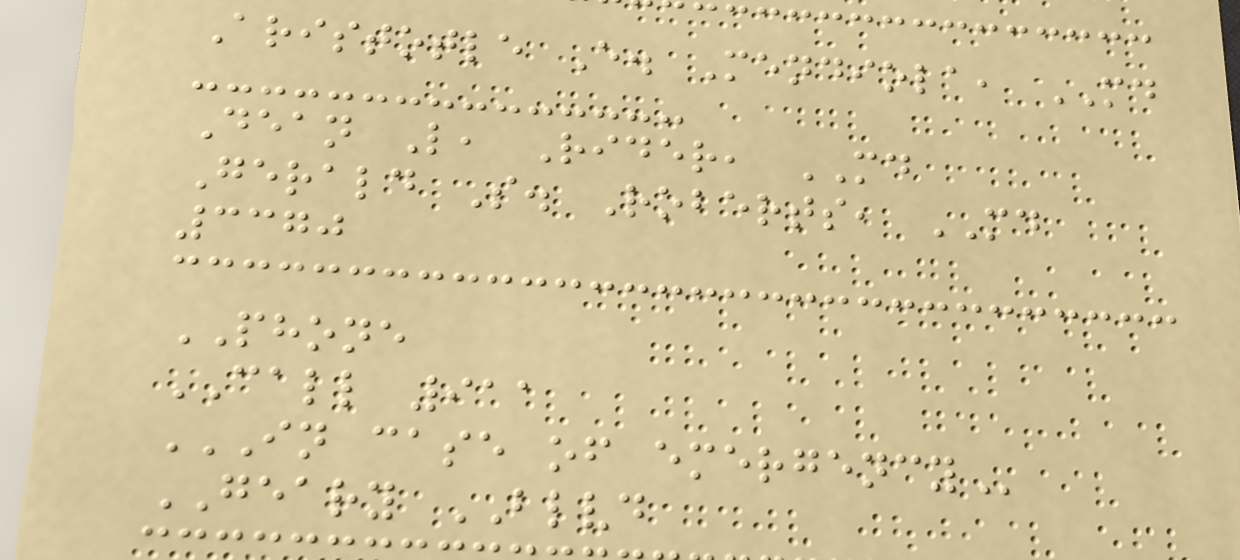Aristotle E. Mendiola, MD
Dean L, Rider, MD
Gerald S. Roberts, MD
3370
PHONE
CALL 911
IN CASE OF EMERGENCY
GEARY BLVD
